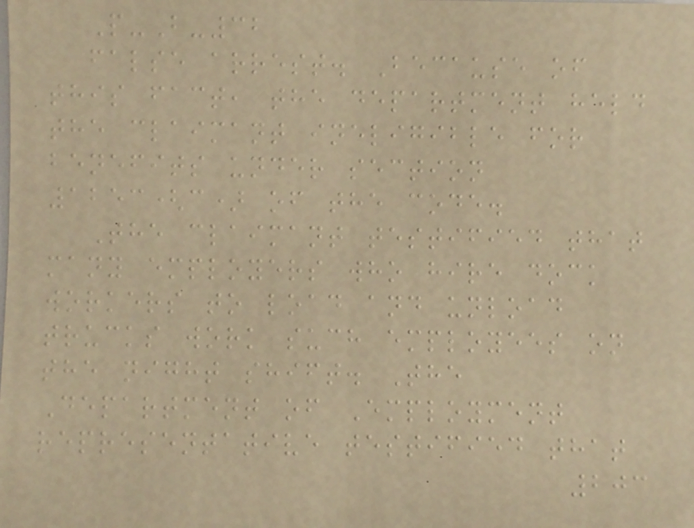P-B-32
false arrest. Because of
this fact, the department held
the claimant ineligible for
benefits under section
1253(c) of the code.
The claimant testified that
many employers who hire dock
workers to load and unload
trucks work such employees on
the night shift. The
Department of Employment
representative testified that
203
